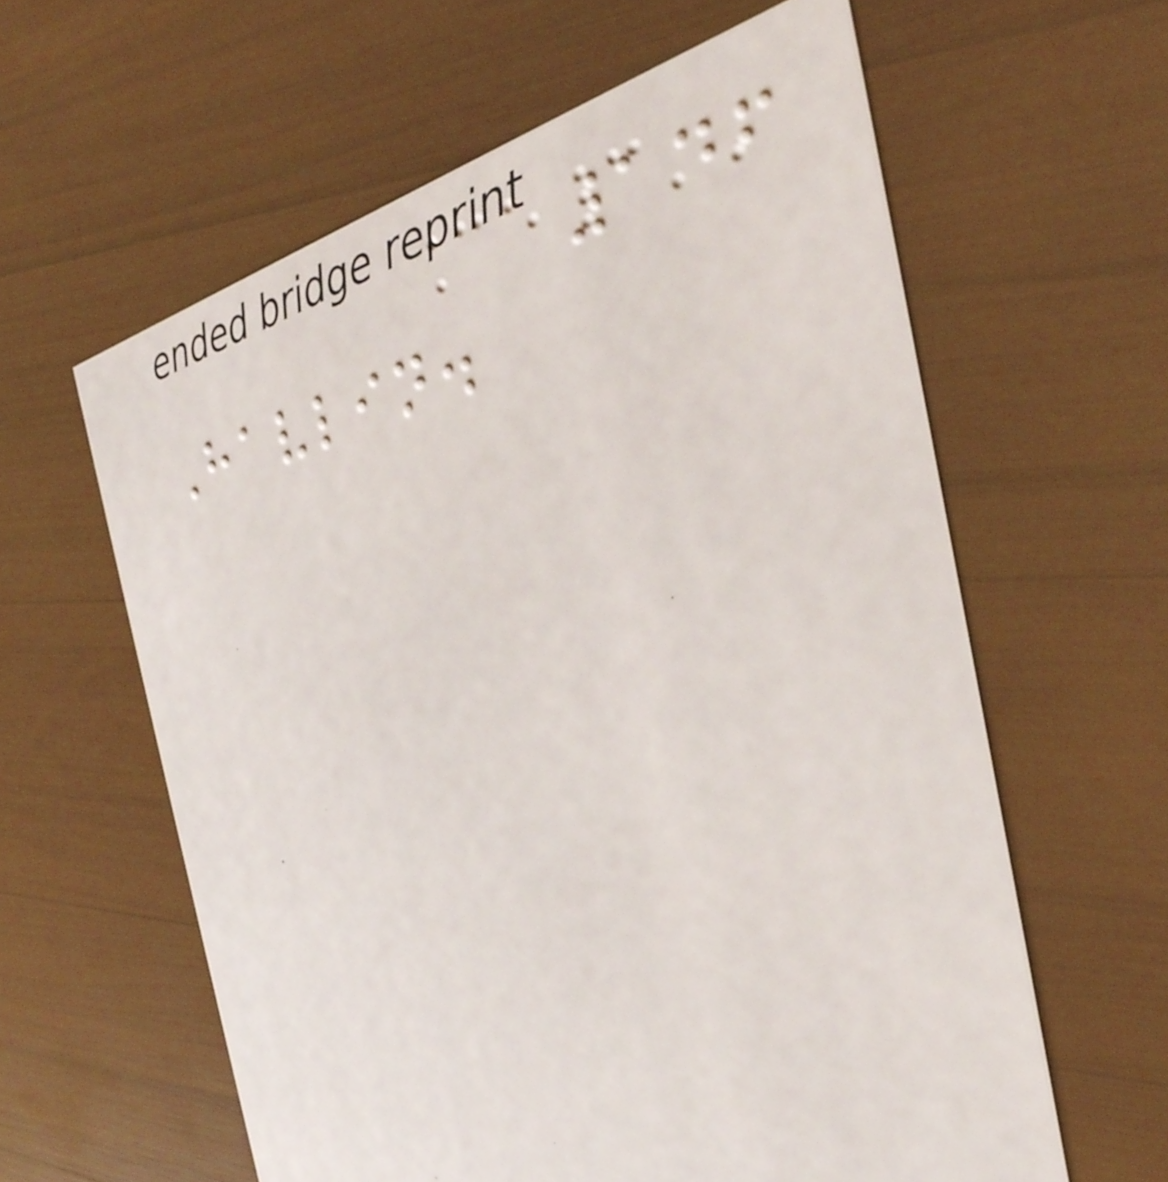146
Havlin.
